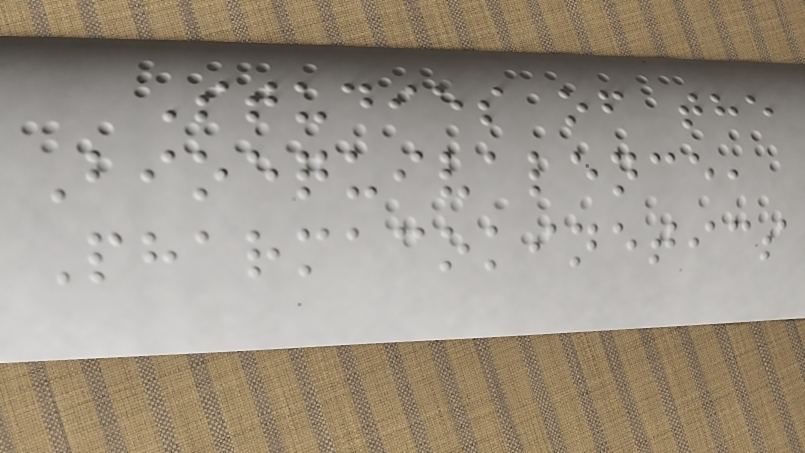Studies of the
Bioequivalence,
Pharmacokinetics
